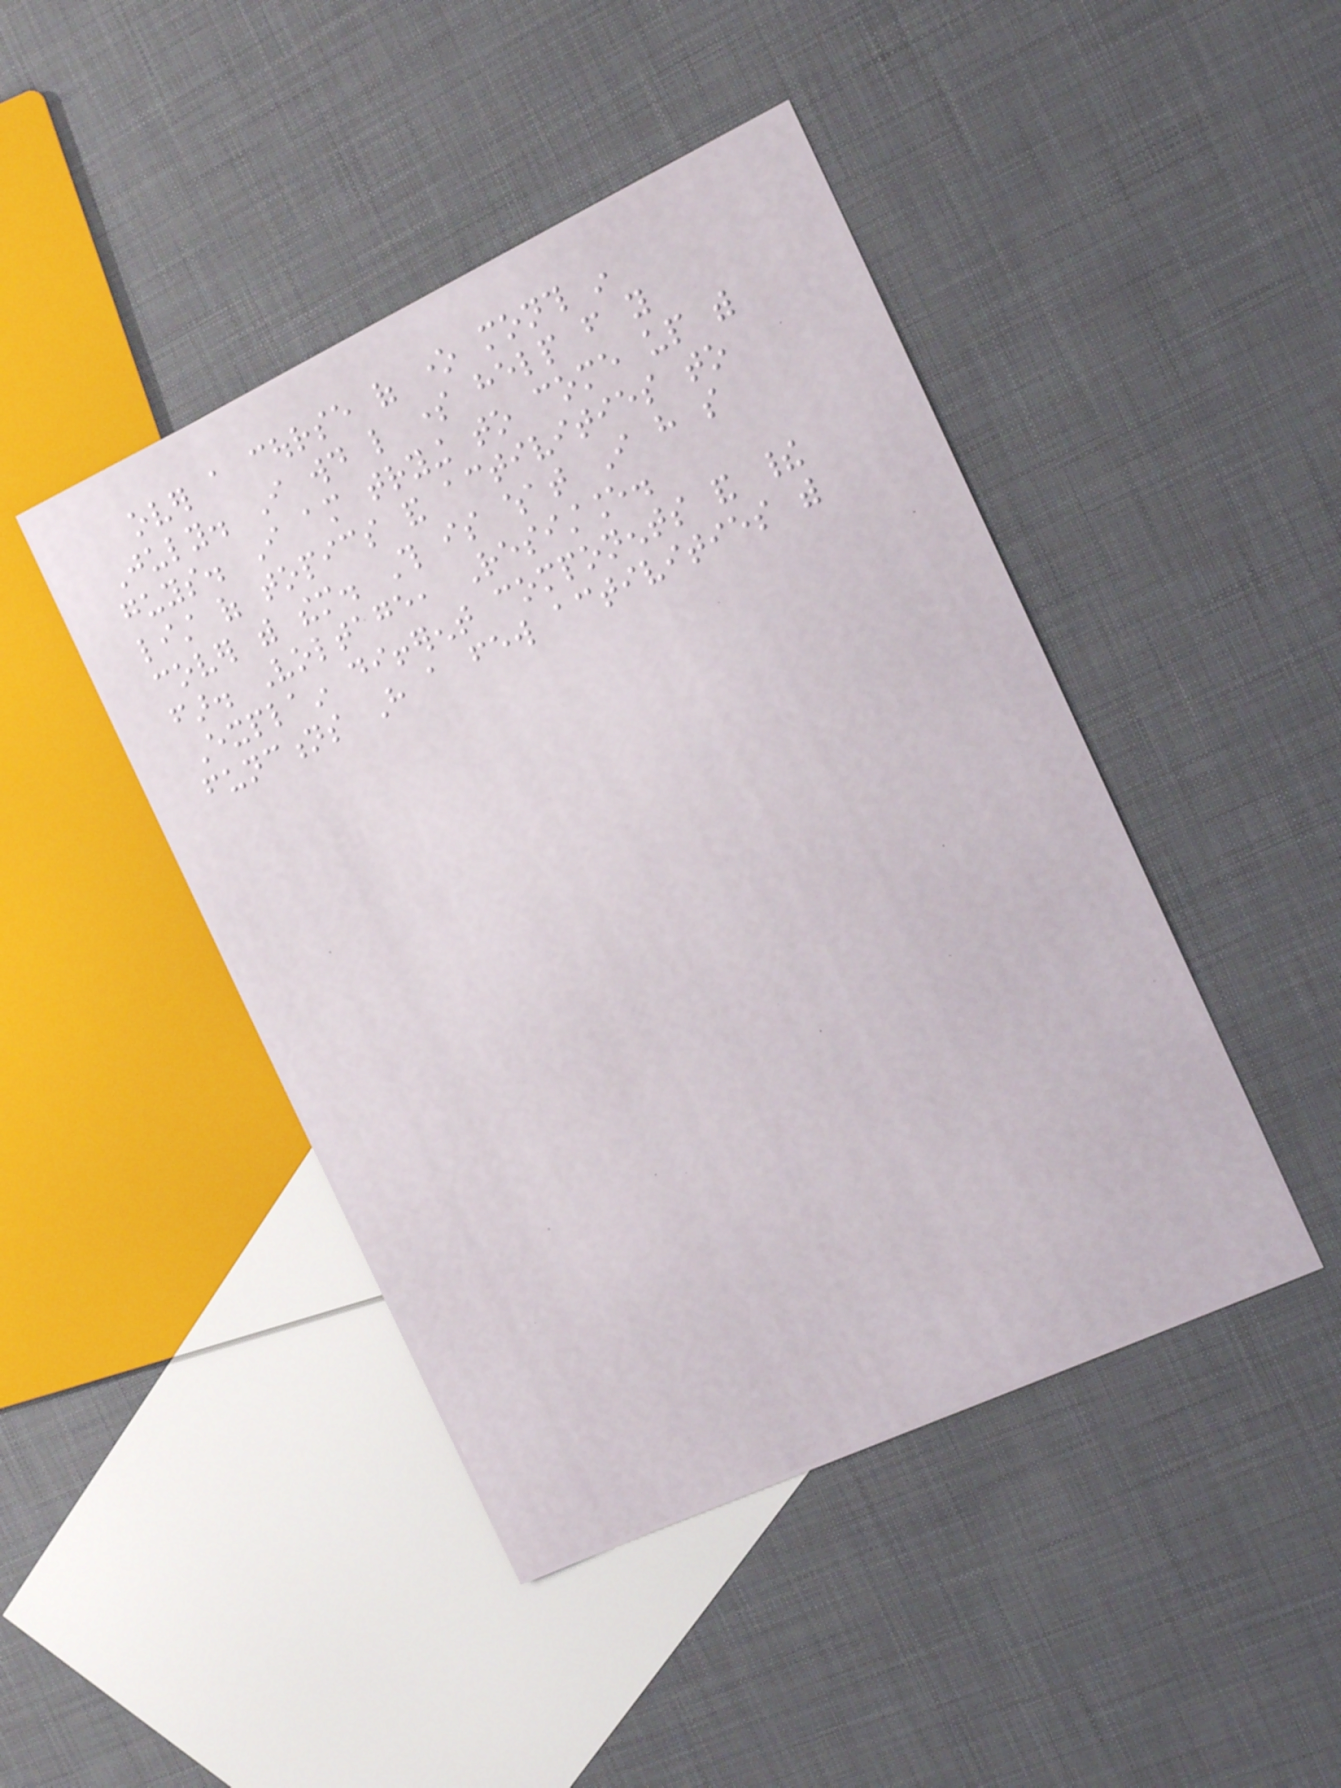over a course of one month in
July. I would like some help from you
guys. I am trying to come up with
list of topics and activities to
cover with them. This is what I have so
far. Voltage, Resistance.
Explain different components and their
functions Have a few activities with
